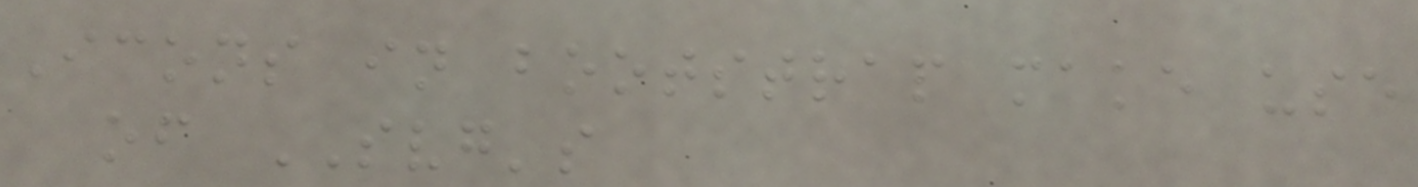Icons in bootstrap make use
of SVG's
